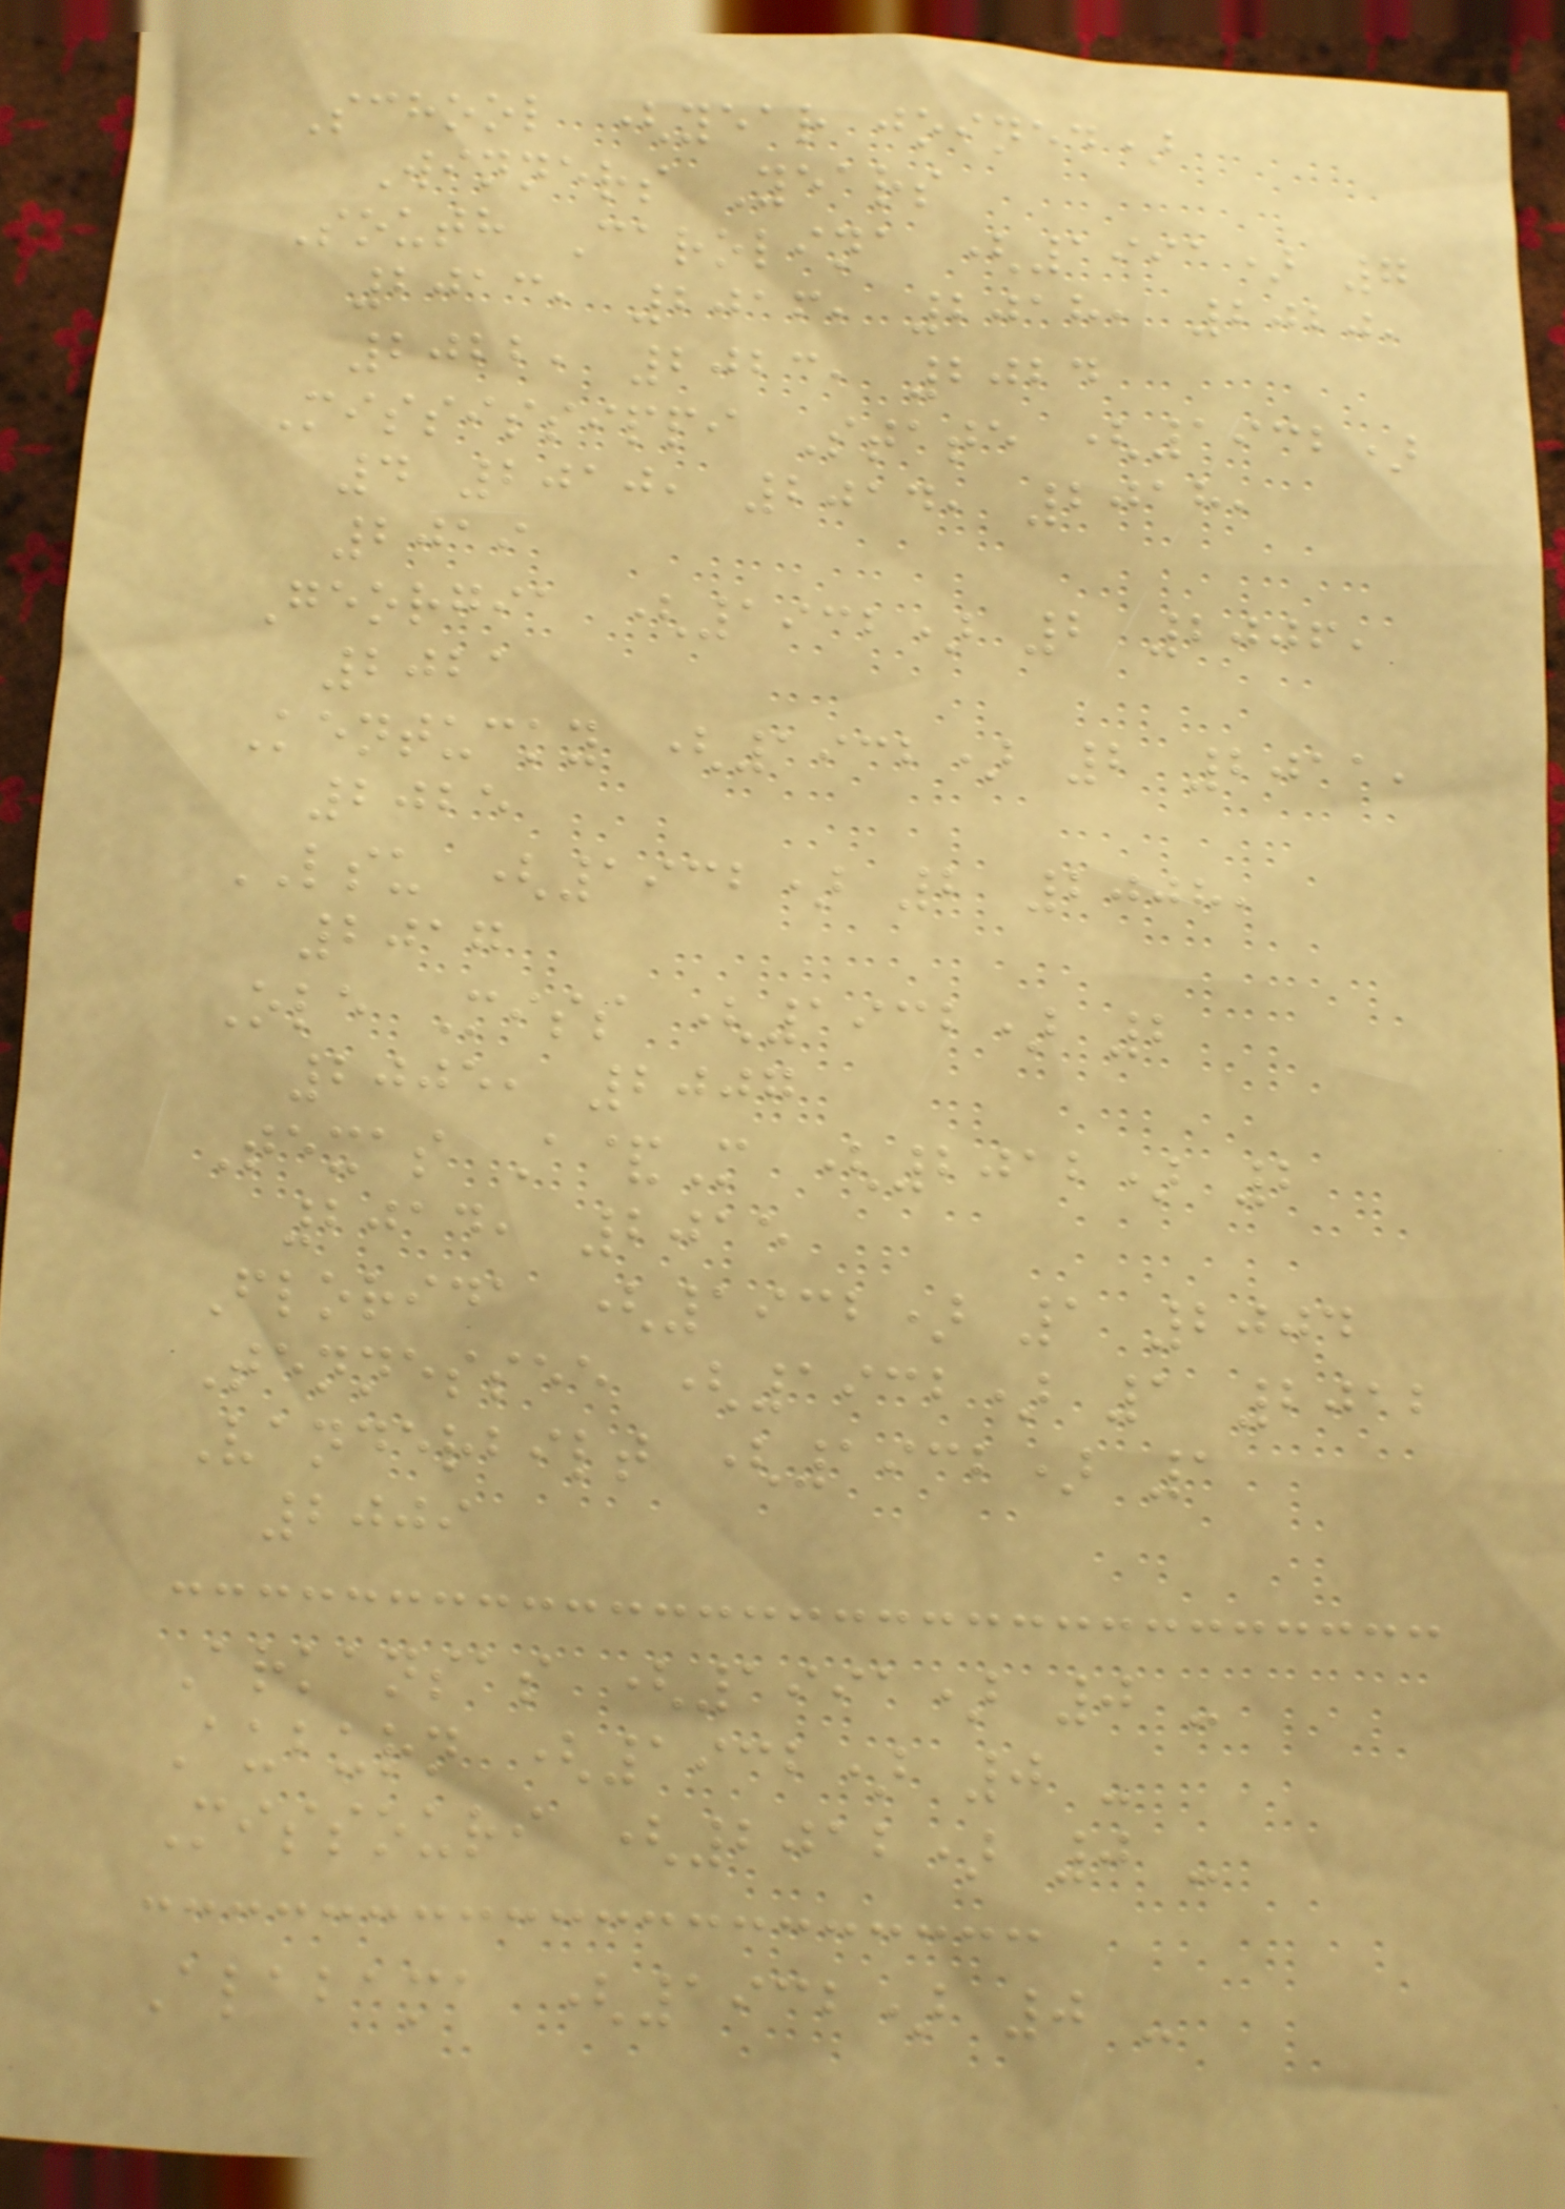School (year joined)
Winners Years
South Carolina (1991) 7
2013, 2016, 2018, 2020,
2022, 2023, 2024
Mississippi State (1932)
4 2010, 2014, 2018,
2019
Georgia (1932) 2 2006,
2021
Kentucky (1932) 2 2011,
2025
LSU (1932) 2 2008,
2017
Ole Miss (1932) 2
2005, 2007
Texas A&M (2012) 2
2014, 2015
Florida (1932) 1 2004
Tennessee (1932) 1 2012
Vanderbilt (1932) 1
2009
Arkansas (1991) 0 -
Auburn (1932) 0 -
Missouri (2012) 0 -
Alabama (1932) 0 -
